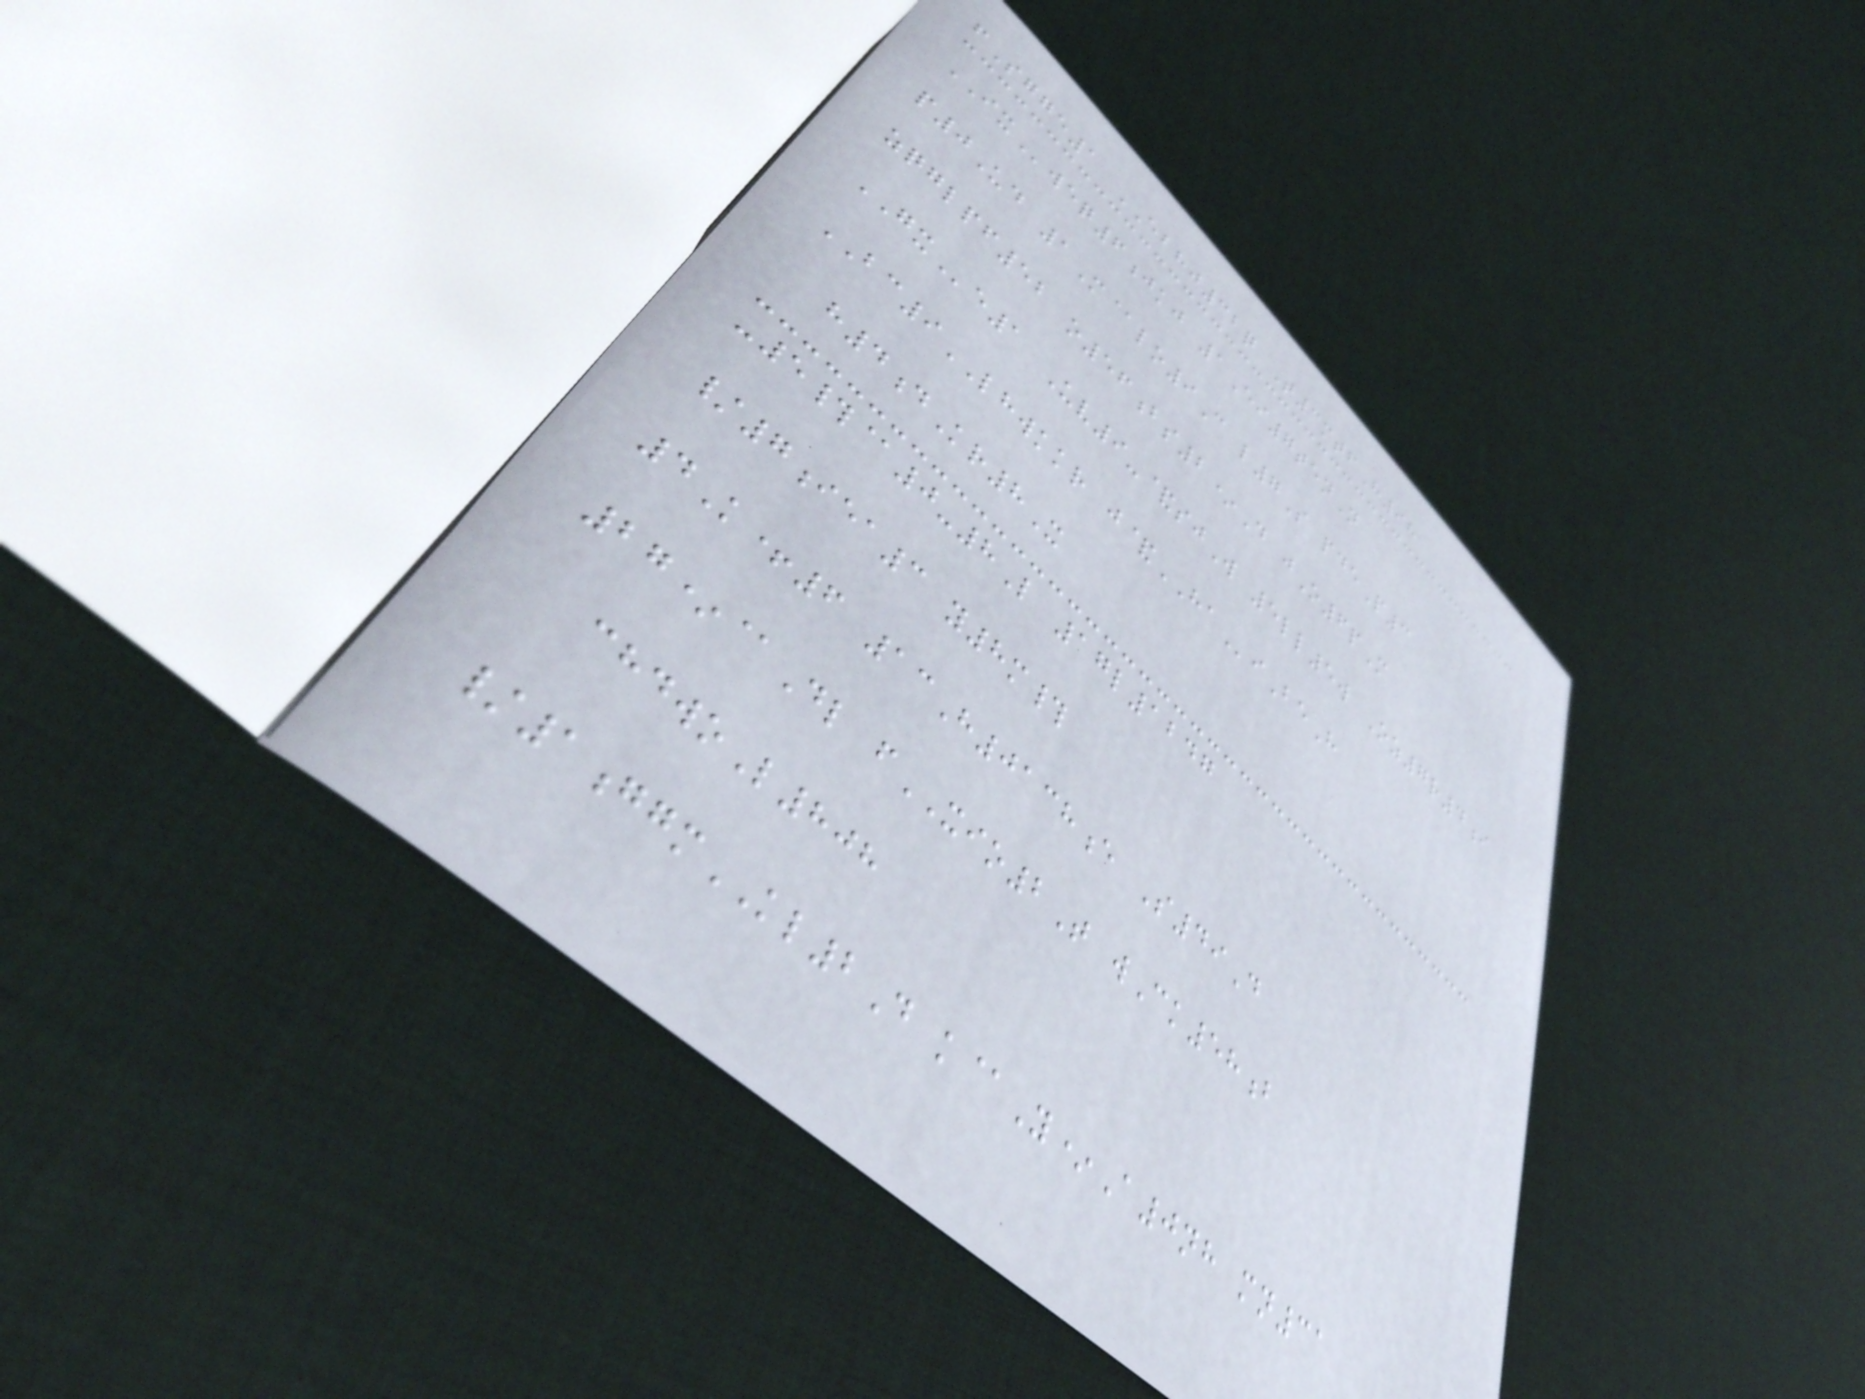fSgge1 EBHJ32q T3mtfH98
IXweq6jkj 1Ei7tenN
p0Ud 1M@lo9C l7S pdeP3
zqglpf52 o56bs2*D jO6pM
GXe1 Uv9-&sjW 5ll5w Oz7r4i
BC9LHWKKR j&HAiBeH
h4dKr8X
-5#@0-8L 17l1247
/7iea3 y8m#
4K+6 13H0138e S49D
27*@Dl fXIO2T wCk58b
chdwoL808
/1ggmKL2D k@Y*A0nh mn31
